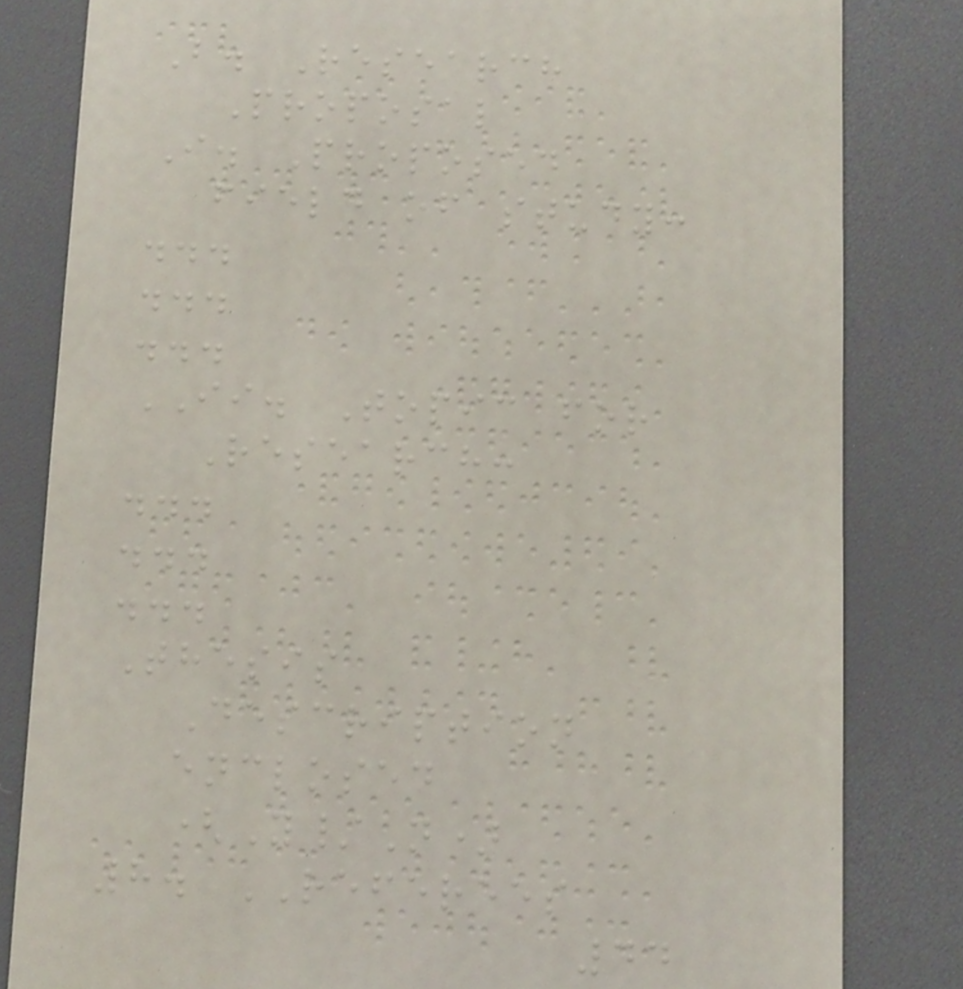B. Research
Proposal
I. Proposed
field of study:
...
...
...
II. Topic for
Research:
...
...
...
Thesis
Description
enclosed
(Y/N)
8. REFEREES
44
